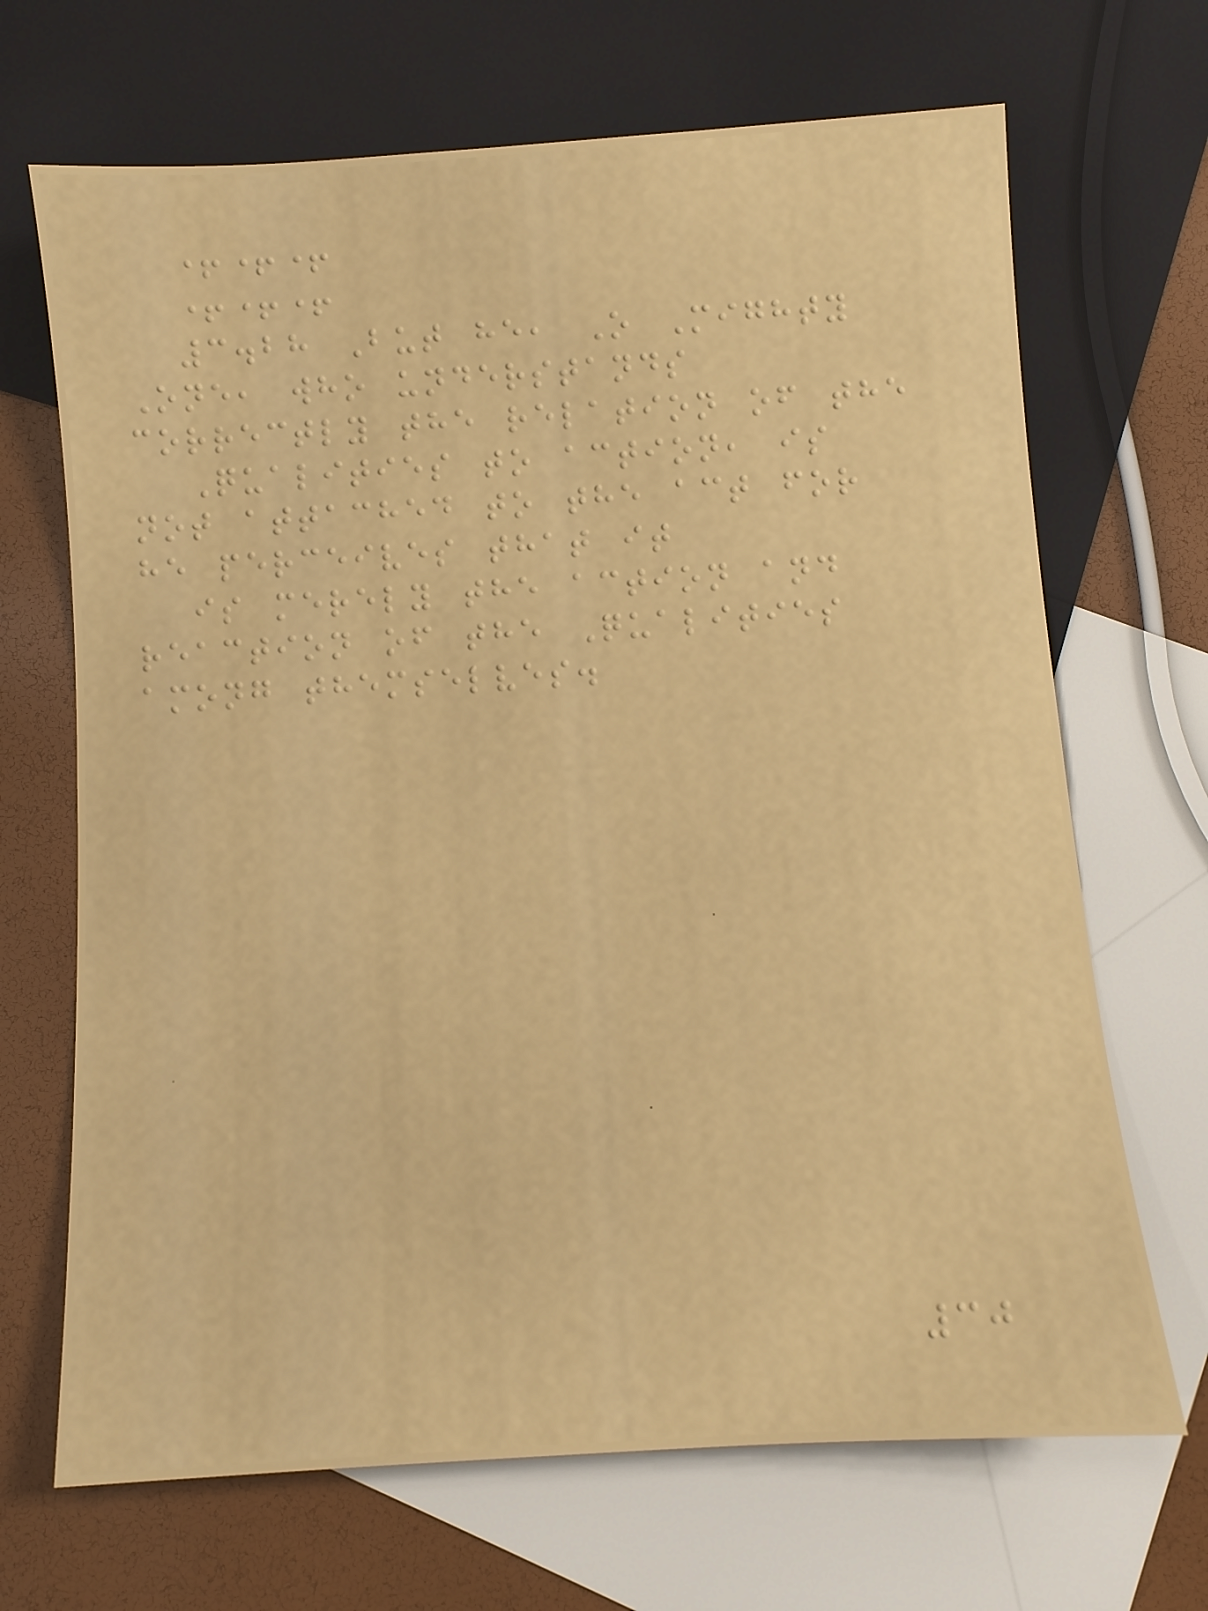+++
+++
3.28 But he, O Mighty
One, who understands
correctly the relation of the
Qualities to action, is
not attached to the act for
he perceives that it
is merely the action and
reaction of the Qualities
among themselves.
30
